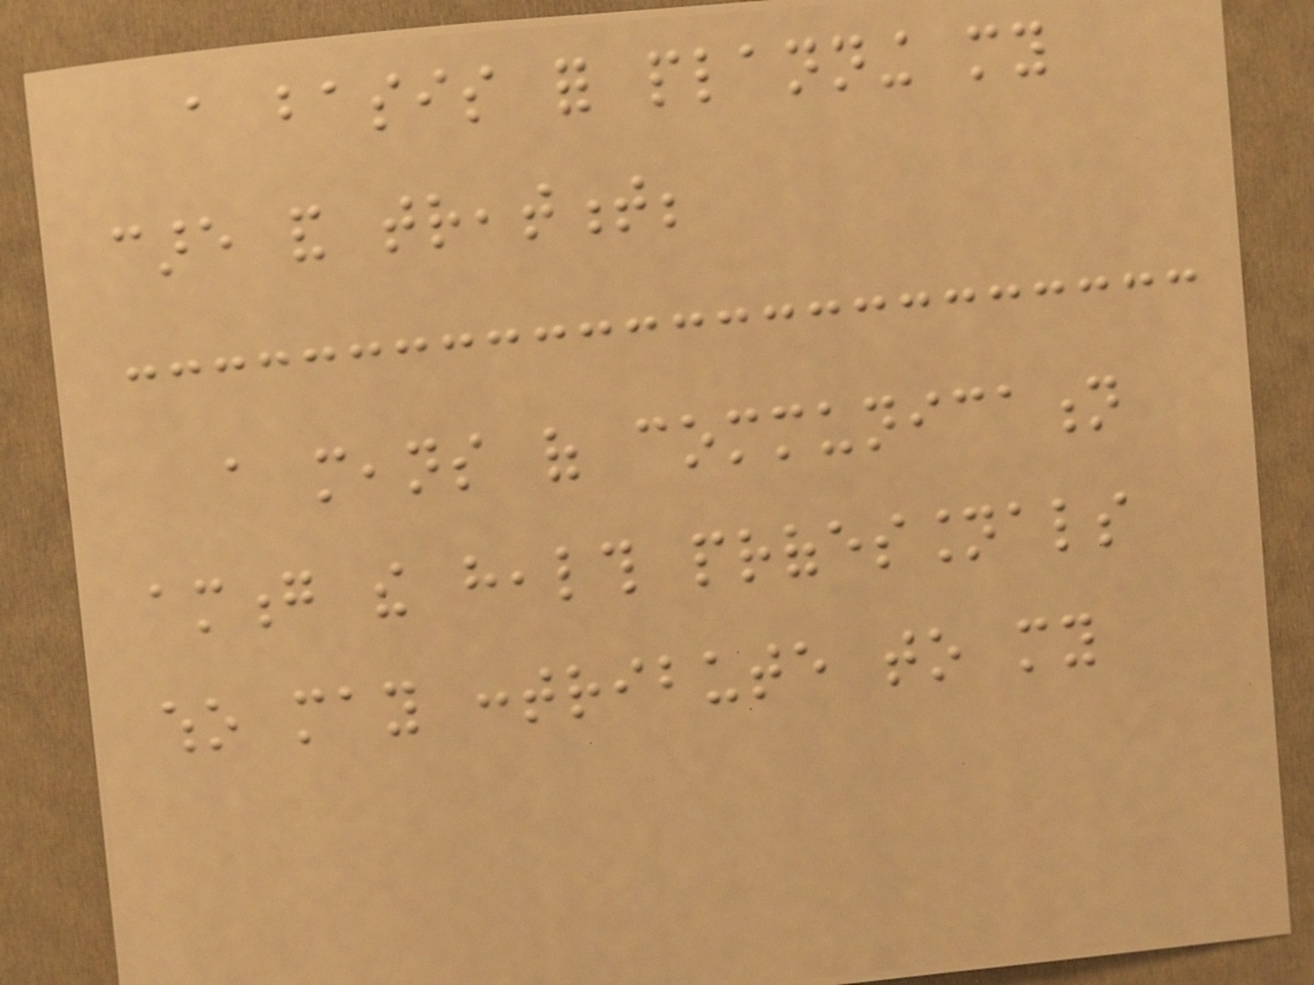a basis for planning my
care and treatment;
a means of communication
among the health professionals
who may contribute to my
